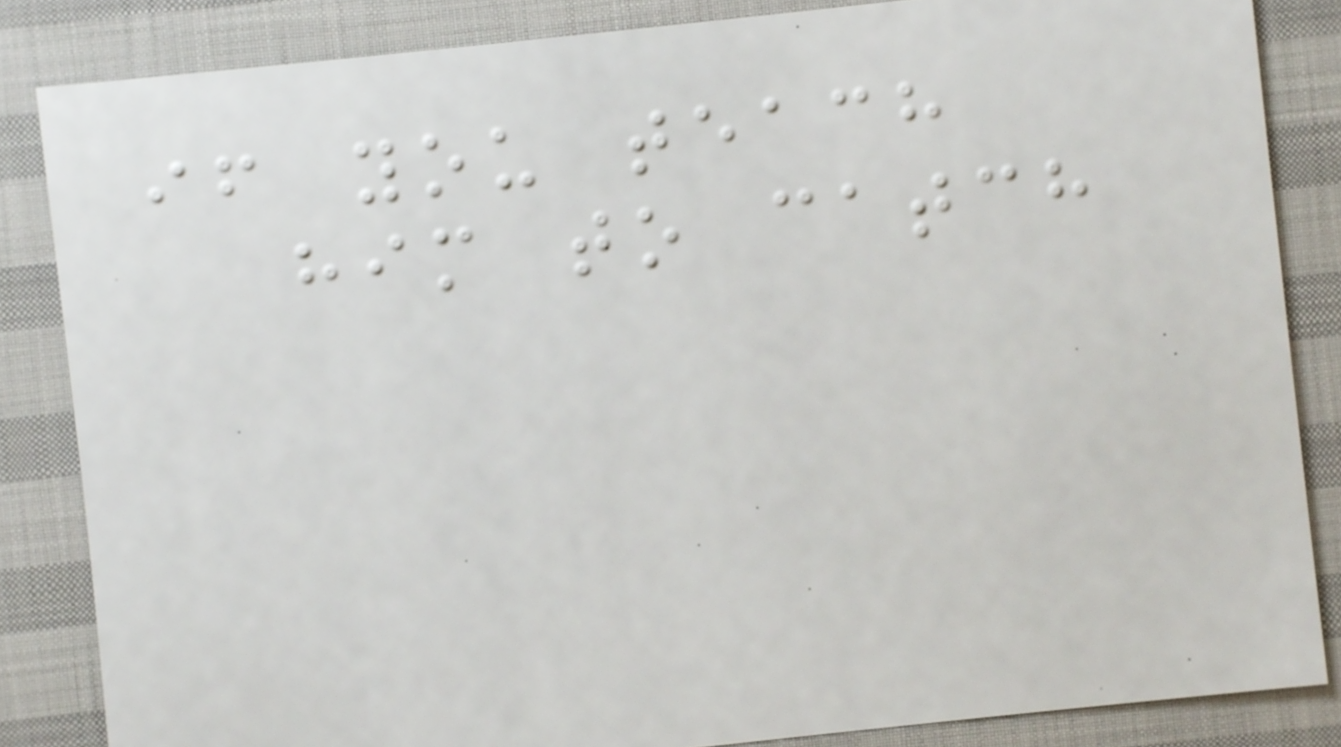if you teach
him to catch
